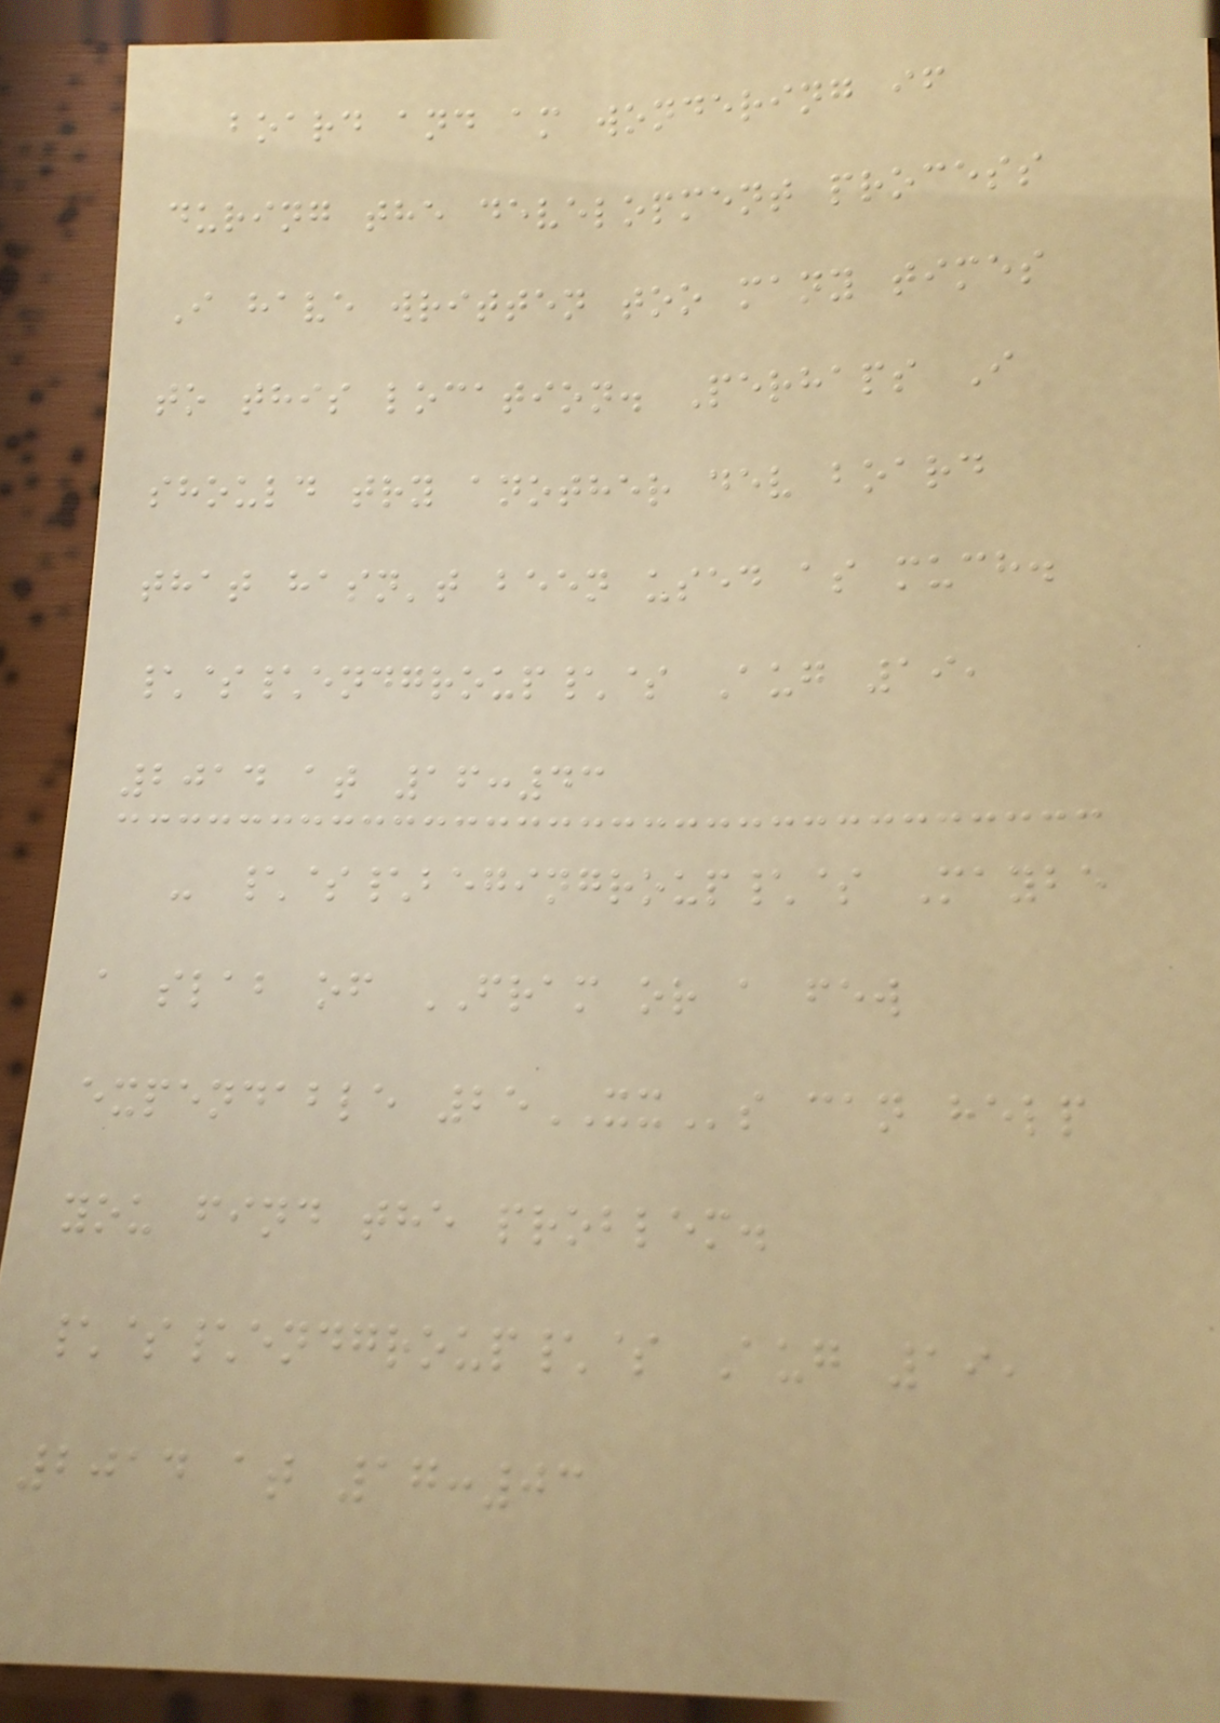board and am wondering if
during the development process
I have written too many times
to this location. Perhaps I
should try another dev board
that hasn't been used as much.
\$\endgroup\$ Aug 19,
2014 at 16:43
- \$\begingroup\$ Maybe
a slab of FRAM or a few
expendable 25XXs can help
you find the problem.
\$\endgroup\$ Aug 19,
2014 at 17:03
